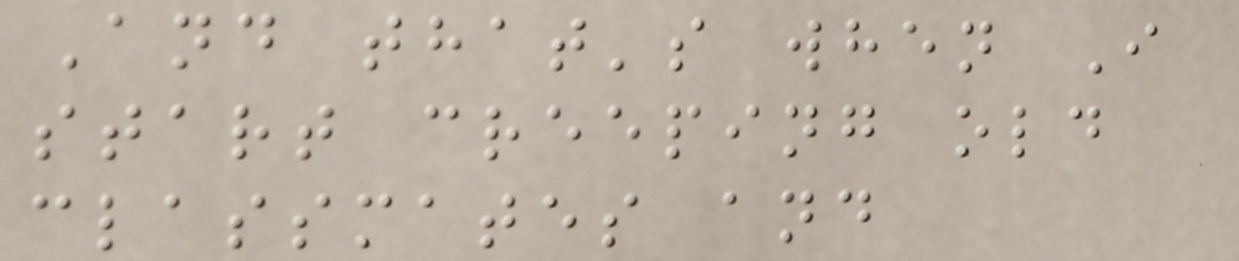And that's when I
start creeping old
classmates and
